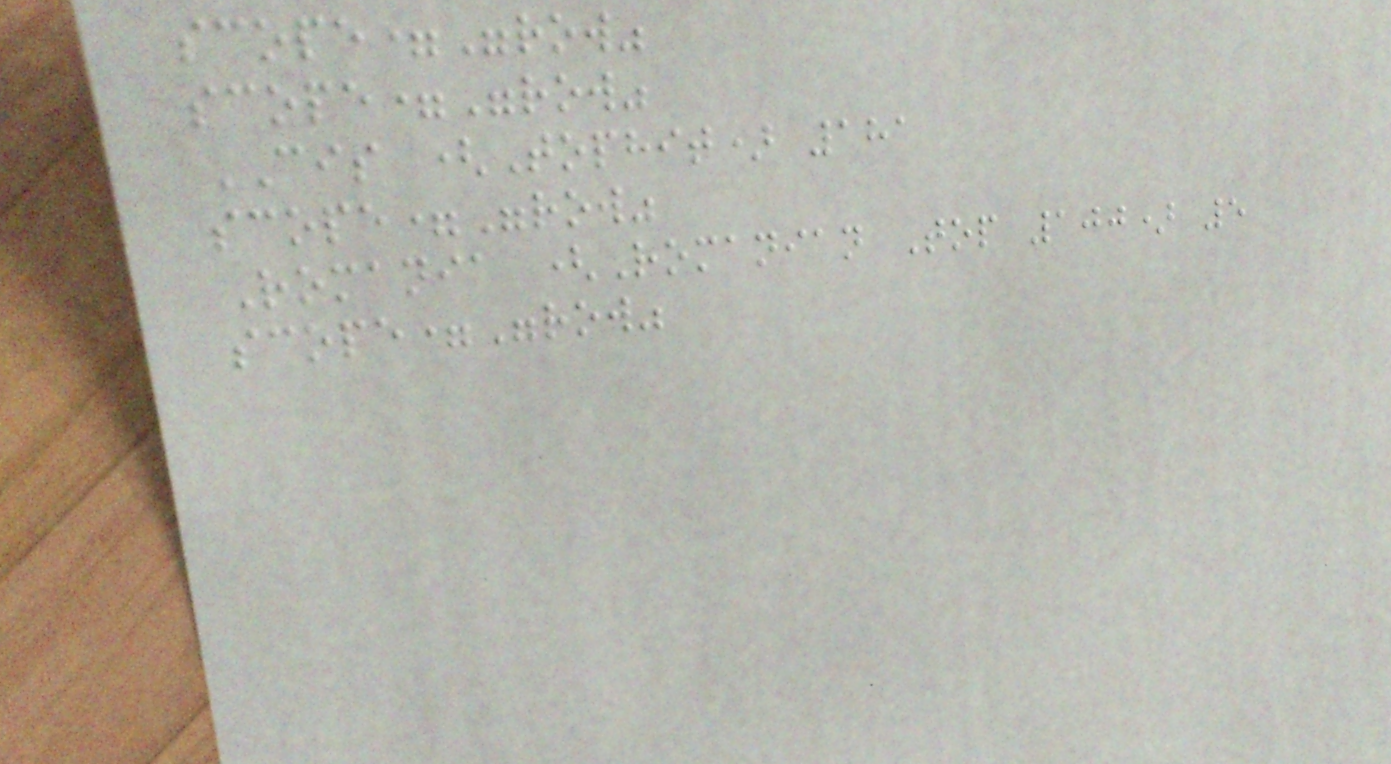scope="row"
scope="row"
CIS (Tophit) 181
scope="row"
Romania (Romanian Top 100) 5
scope="row"
